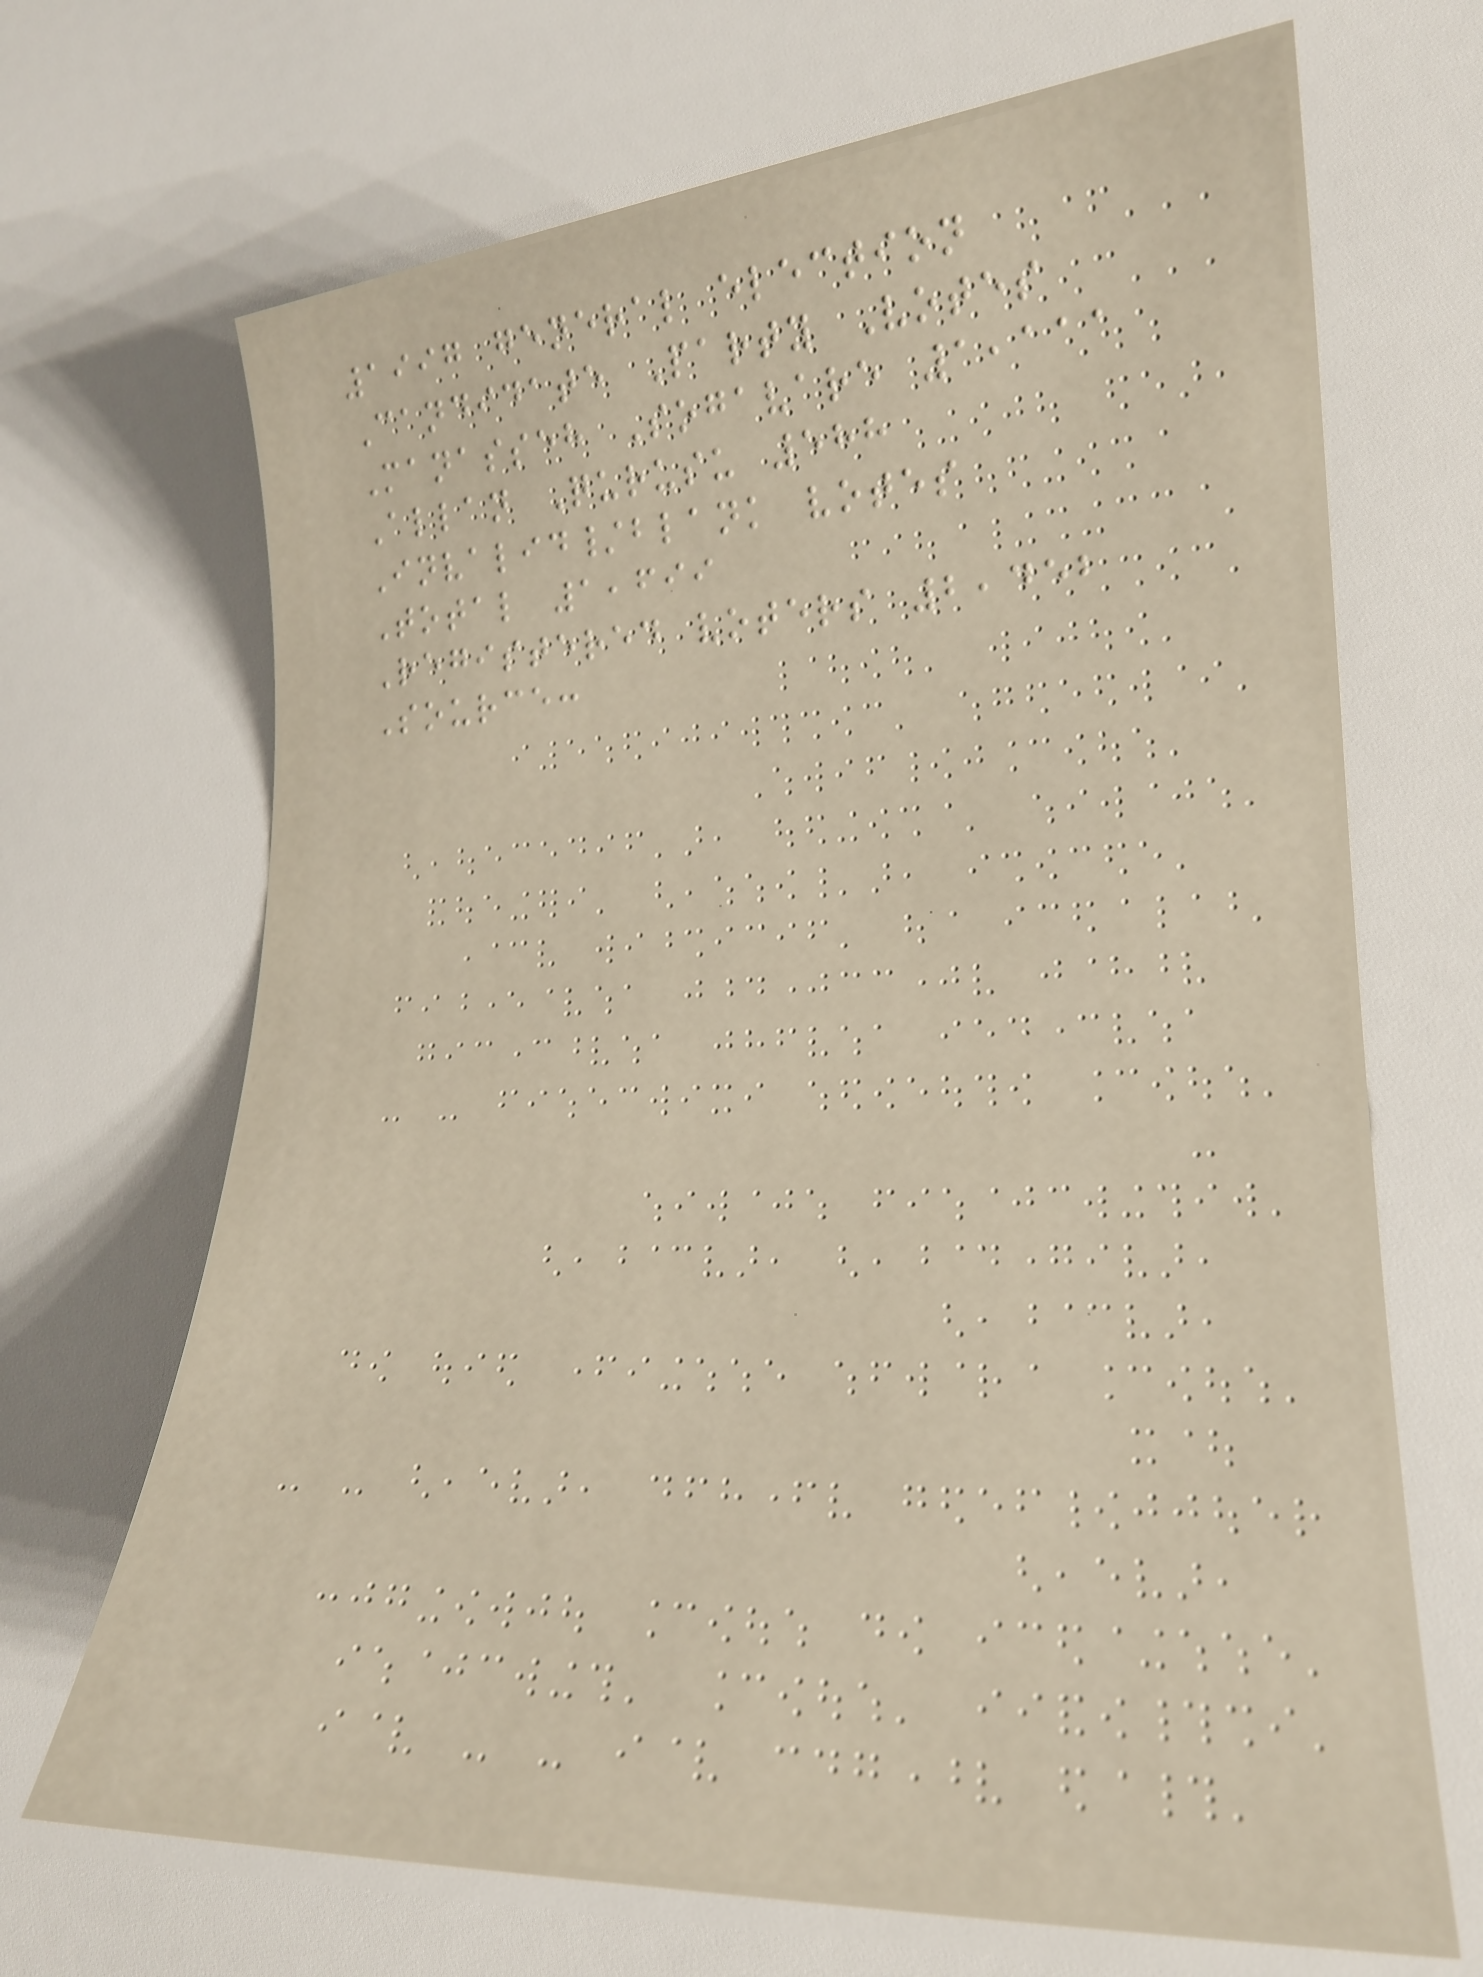1997 general election
Candidate Party Votes
Manasseh Sogavare 1,111
Allan Qurusu 588
Invalid/blank votes
Total 1,699
Registered voters 2,452
Source:
